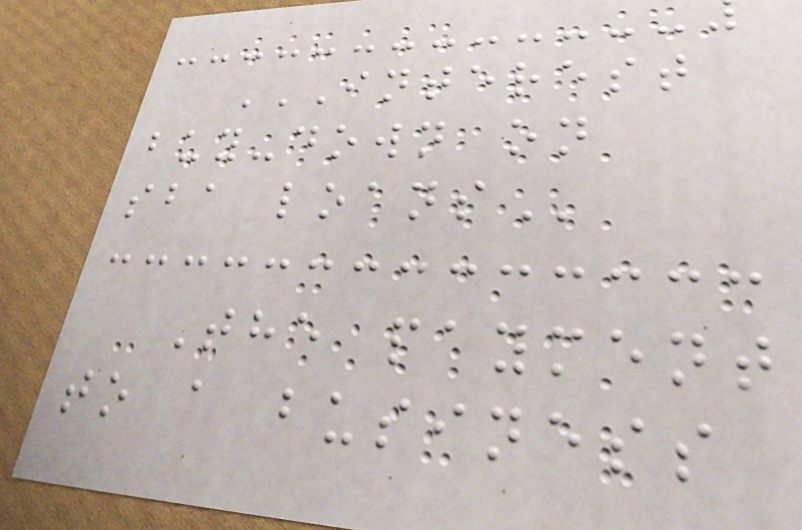INTEREST
BUY-DOWN ON
SBA LOANS
The payment
to a business
